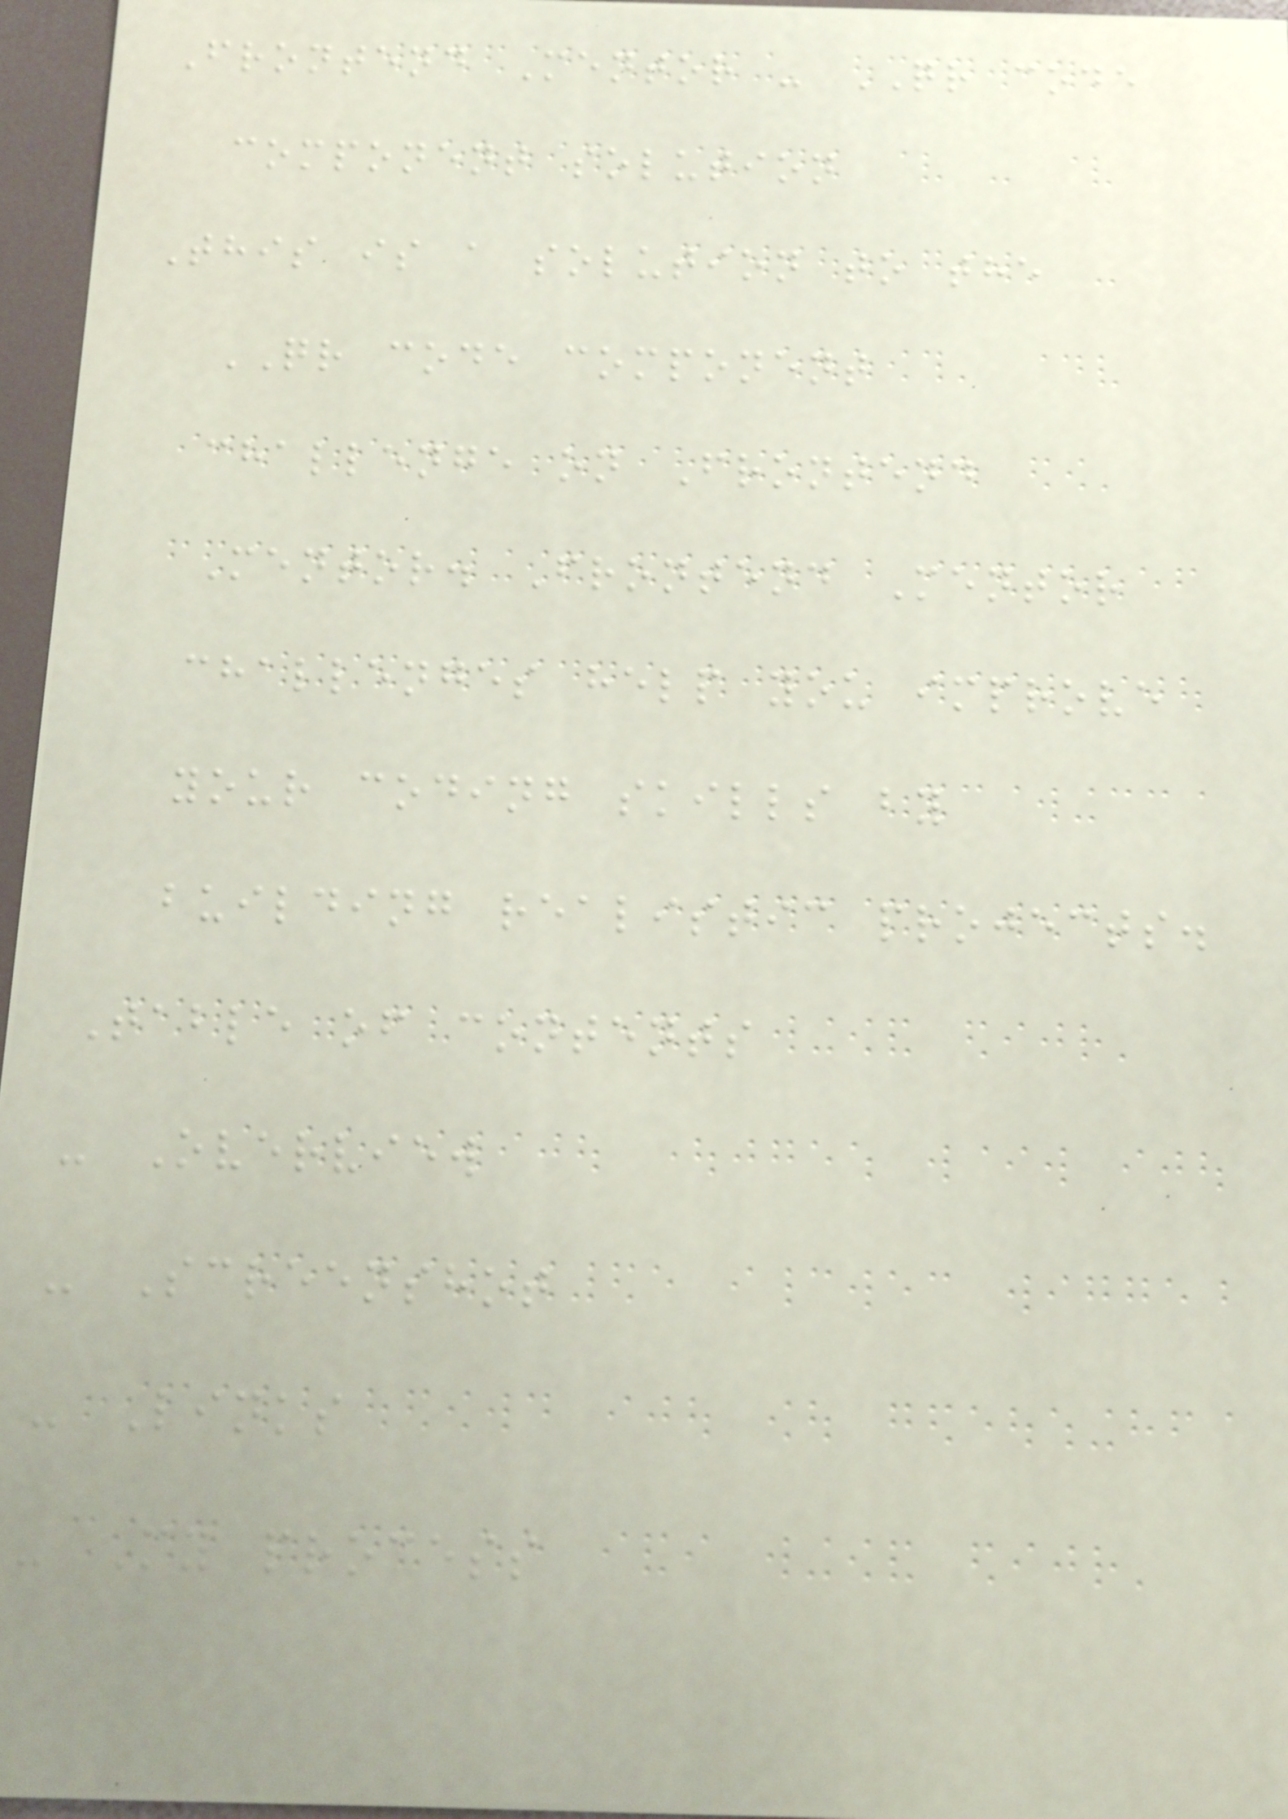Frontend Mentor - QR code
component solution
This is a solution to the
QR code component
challenge on Frontend
Mentor. Frontend Mentor
challenges help you improve
your coding skills by
building realistic projects.
Table of contents
- Overview
- Screenshot
- Links
- My process
